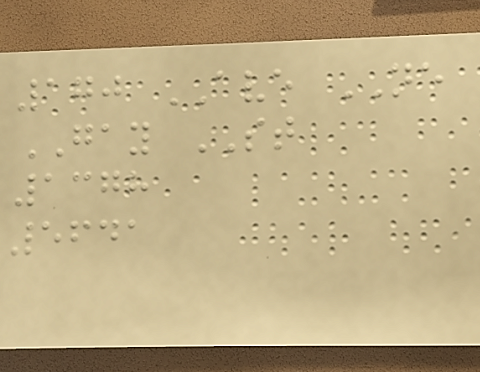170 AVE NE
GAY ST
1378
5641
